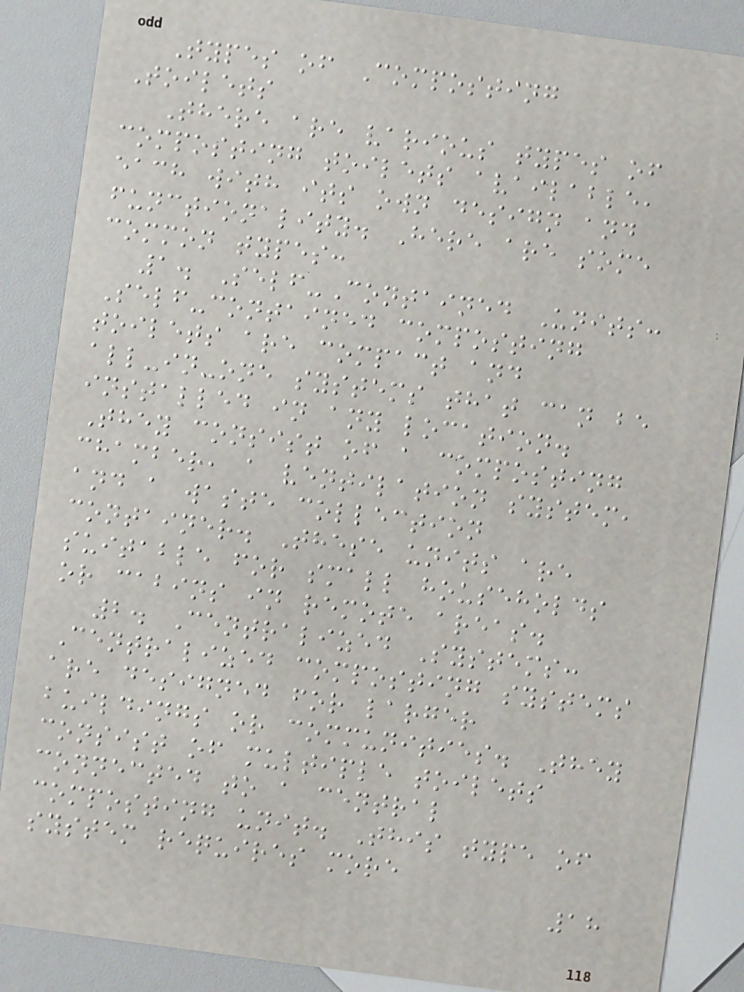Types of Composting
Toilets
There are various types of
composting toilets available,
each with its own design and
functionality. Here are some
common types:
1. Self-Contained Units:
Self-contained composting
toilets are compact and
all-in-one systems that can be
installed in any location.
They consist of a composting
chamber, a ventilation system,
and a waste collection
container. These units are
suitable for small households
or cabins in remote areas.
2. Centralized Systems:
Centralized composting systems
are designed for larger
buildings or communities. They
consist of multiple toilets
connected to a central
composting unit. This type of
system requires more
18
